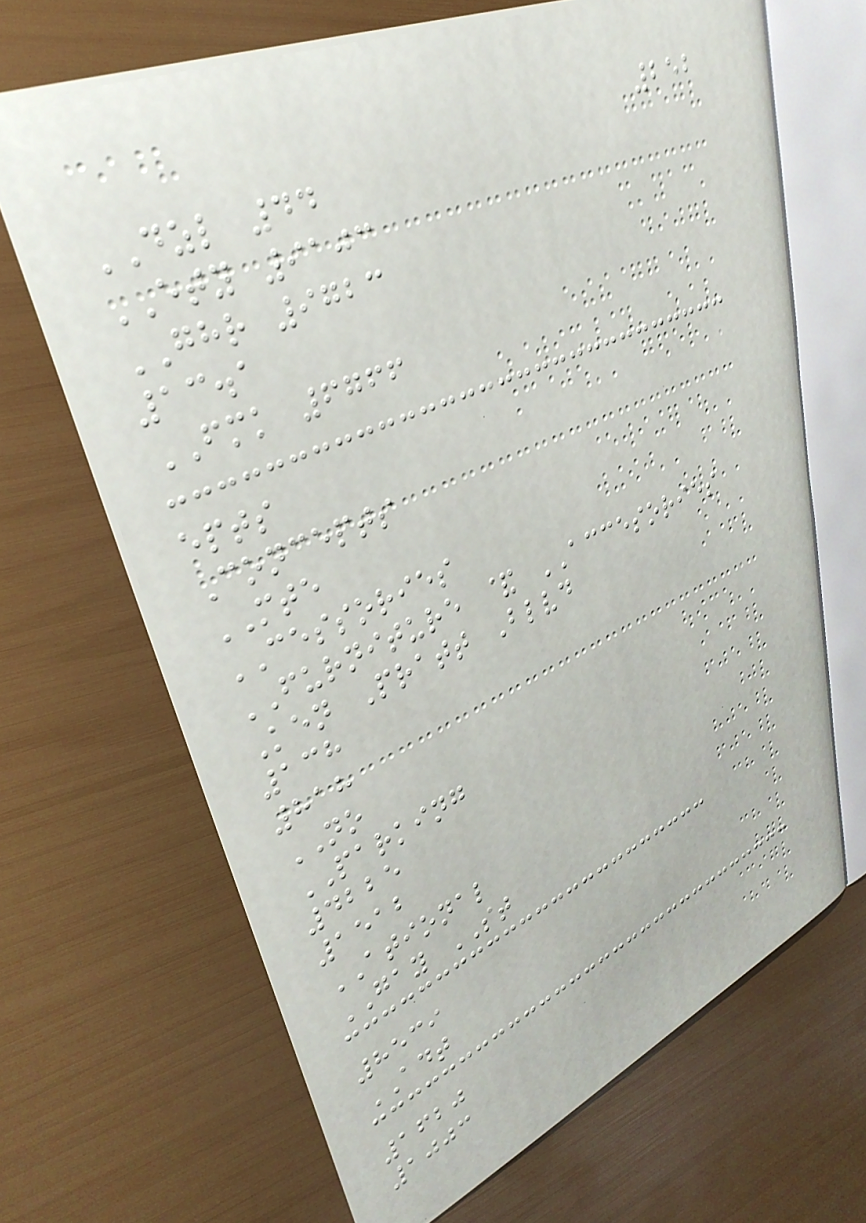252
DZL 44
ETY 9103
GHR 9723
13.1
FMK 6766
epts
Concepts
MTE
CESSORIES
FURNITURE & ACCESORIES
Ken Pratt Blvd
138
818
NO
PARKING
4225
1512
ATIONAL
GAY ST
8539
ADT
1620
1003
